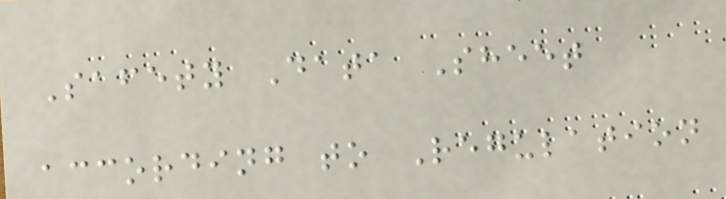Safety Data Sheet
according to Regulation
